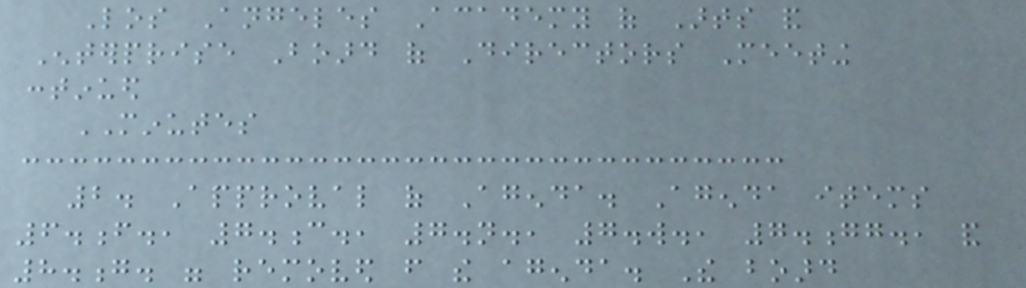Los Angeles Academy of Arts and
Enterprise Board of Directors Meeting
continued
MINUTES
2. Approval of Agenda. Agenda items
6.f., 7.c., 7.n., 7.w., 7.gg., and
8.g. were removed from the agenda. The board
